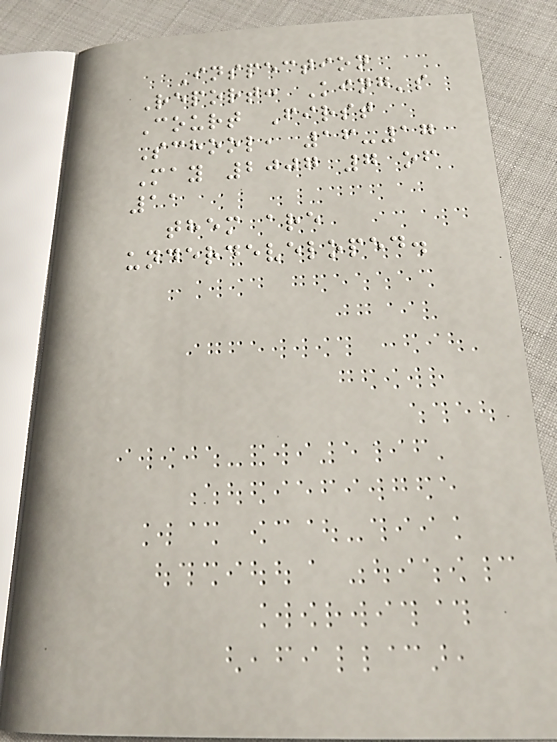Inspection
Report: King's
Court First
School, 16-17
May 2007 7 of
11
them are
underdeveloped.
